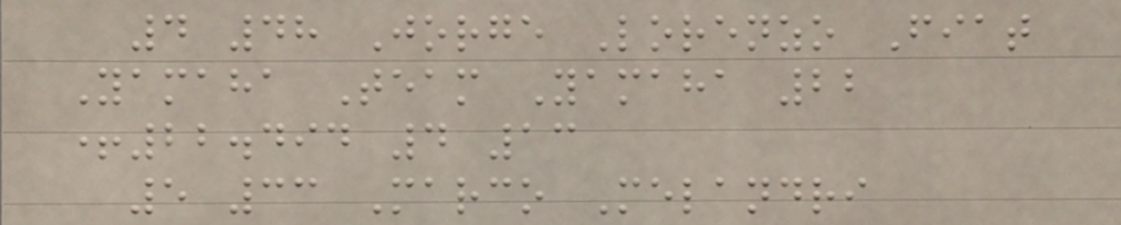4 48 Jorge Lorenzo Fiat
Yamaha Team Yamaha 22
+22.494 4 13
5 33 Marco Melandri
